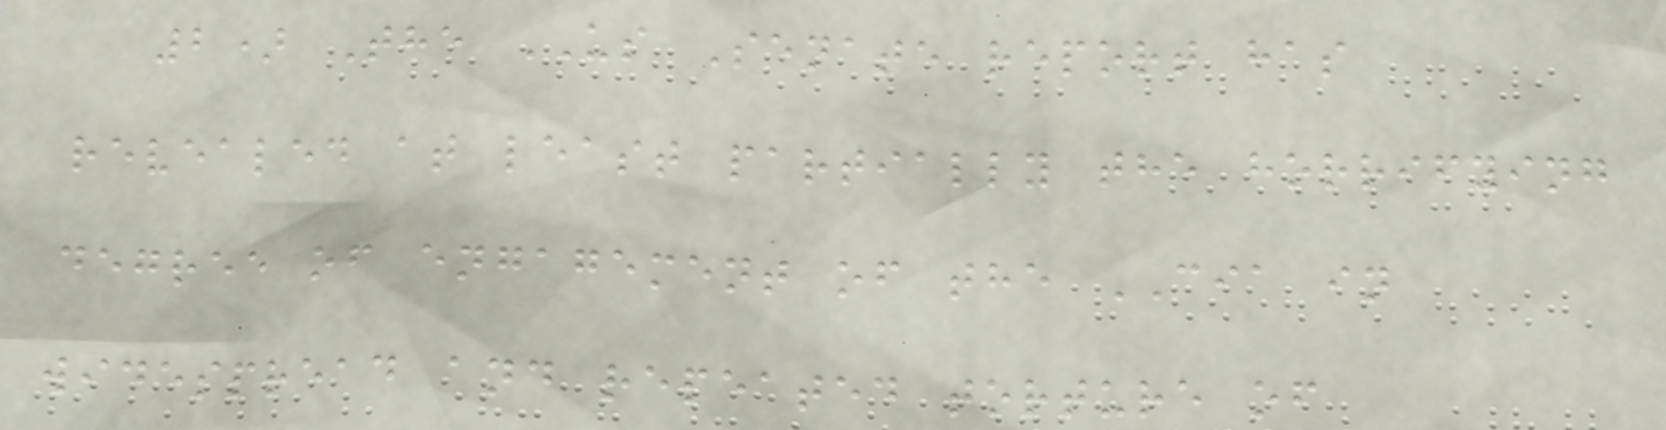2) The US Senate report has
revealed at least partially the horrifying
degree of engagement of the CIA in
widespread and repeated torture of
